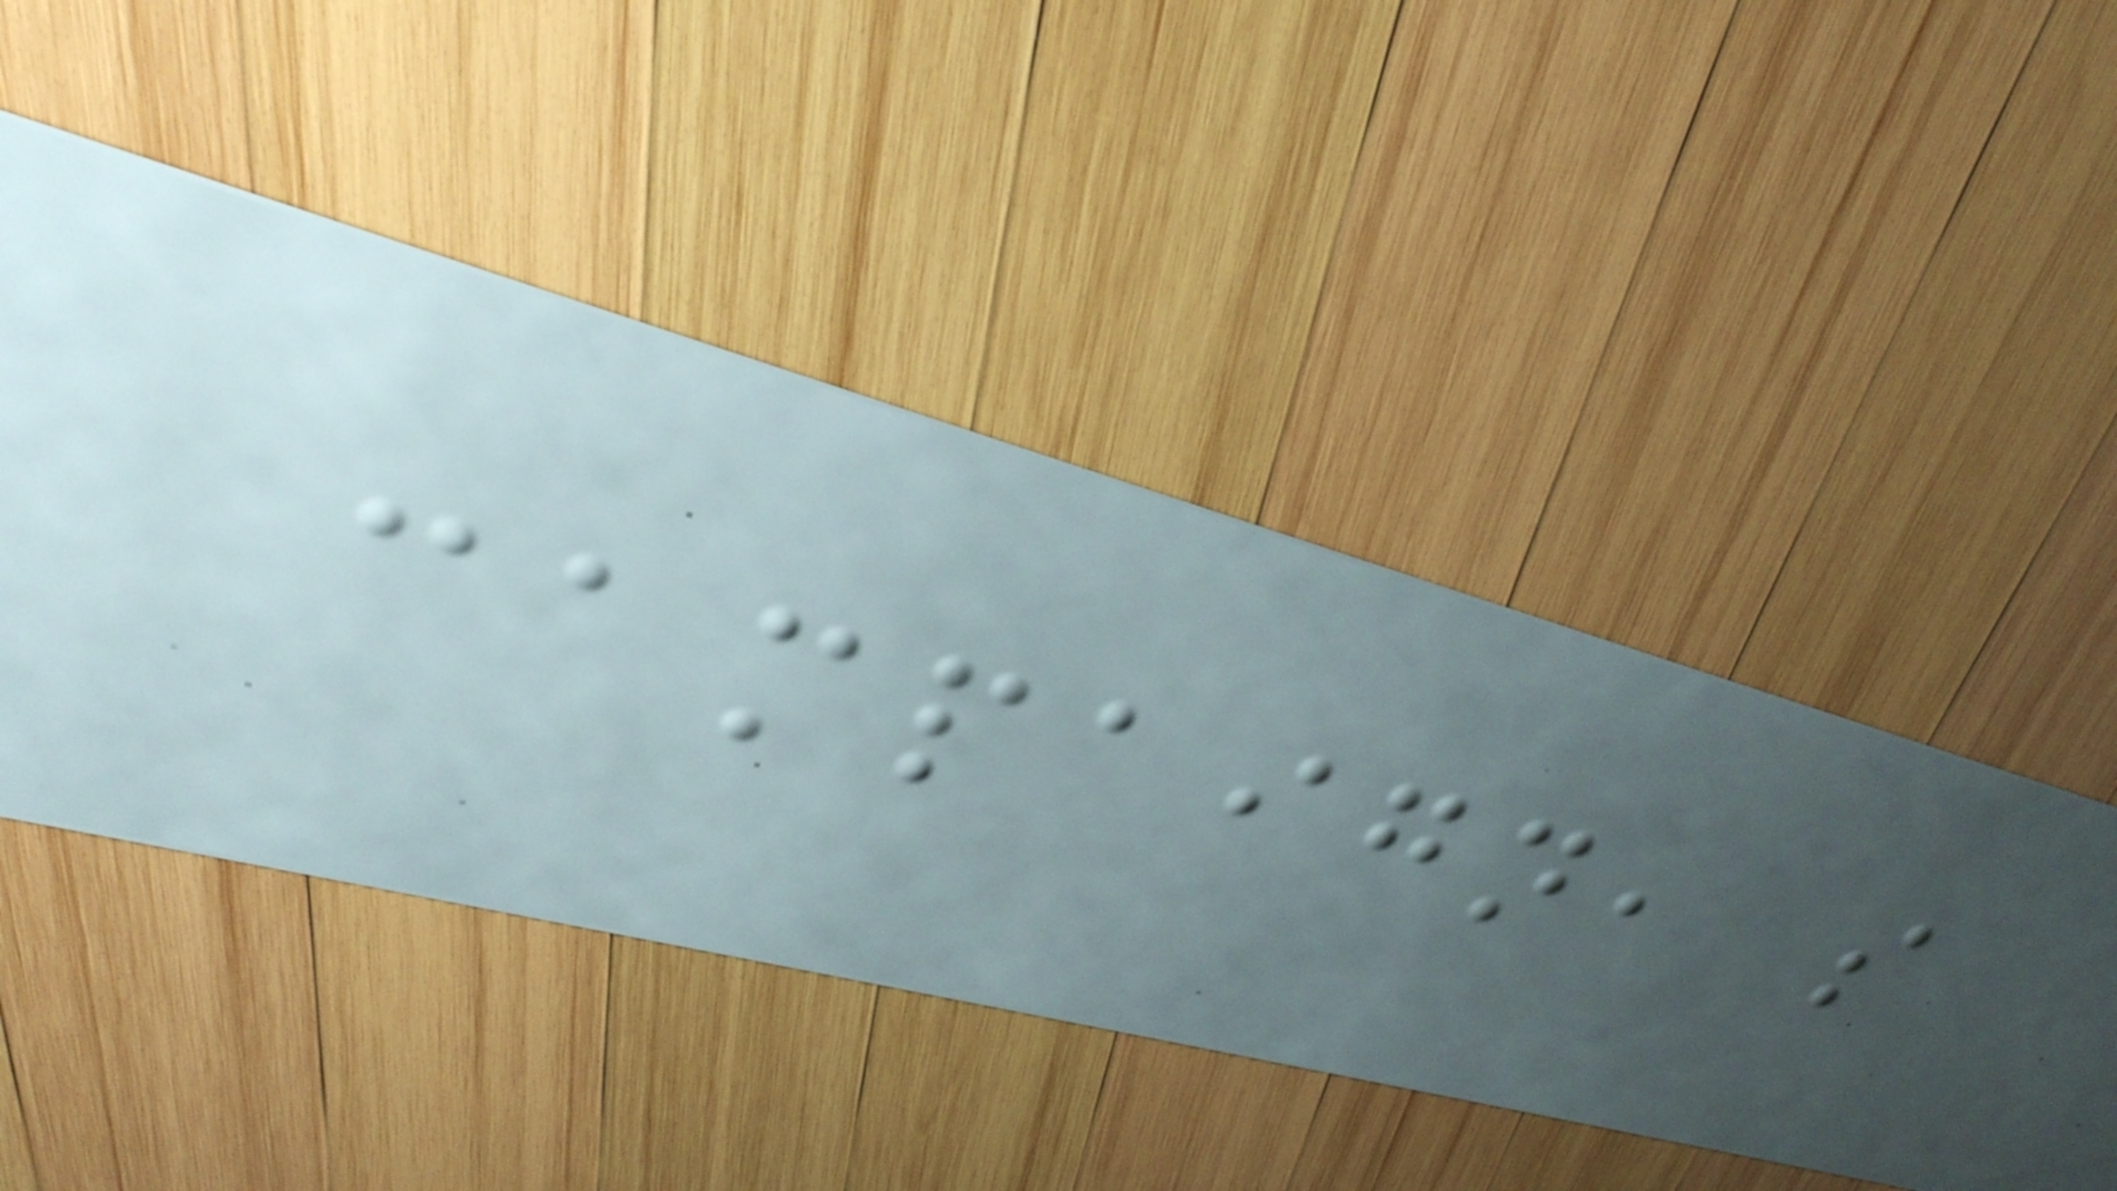campaign, so
